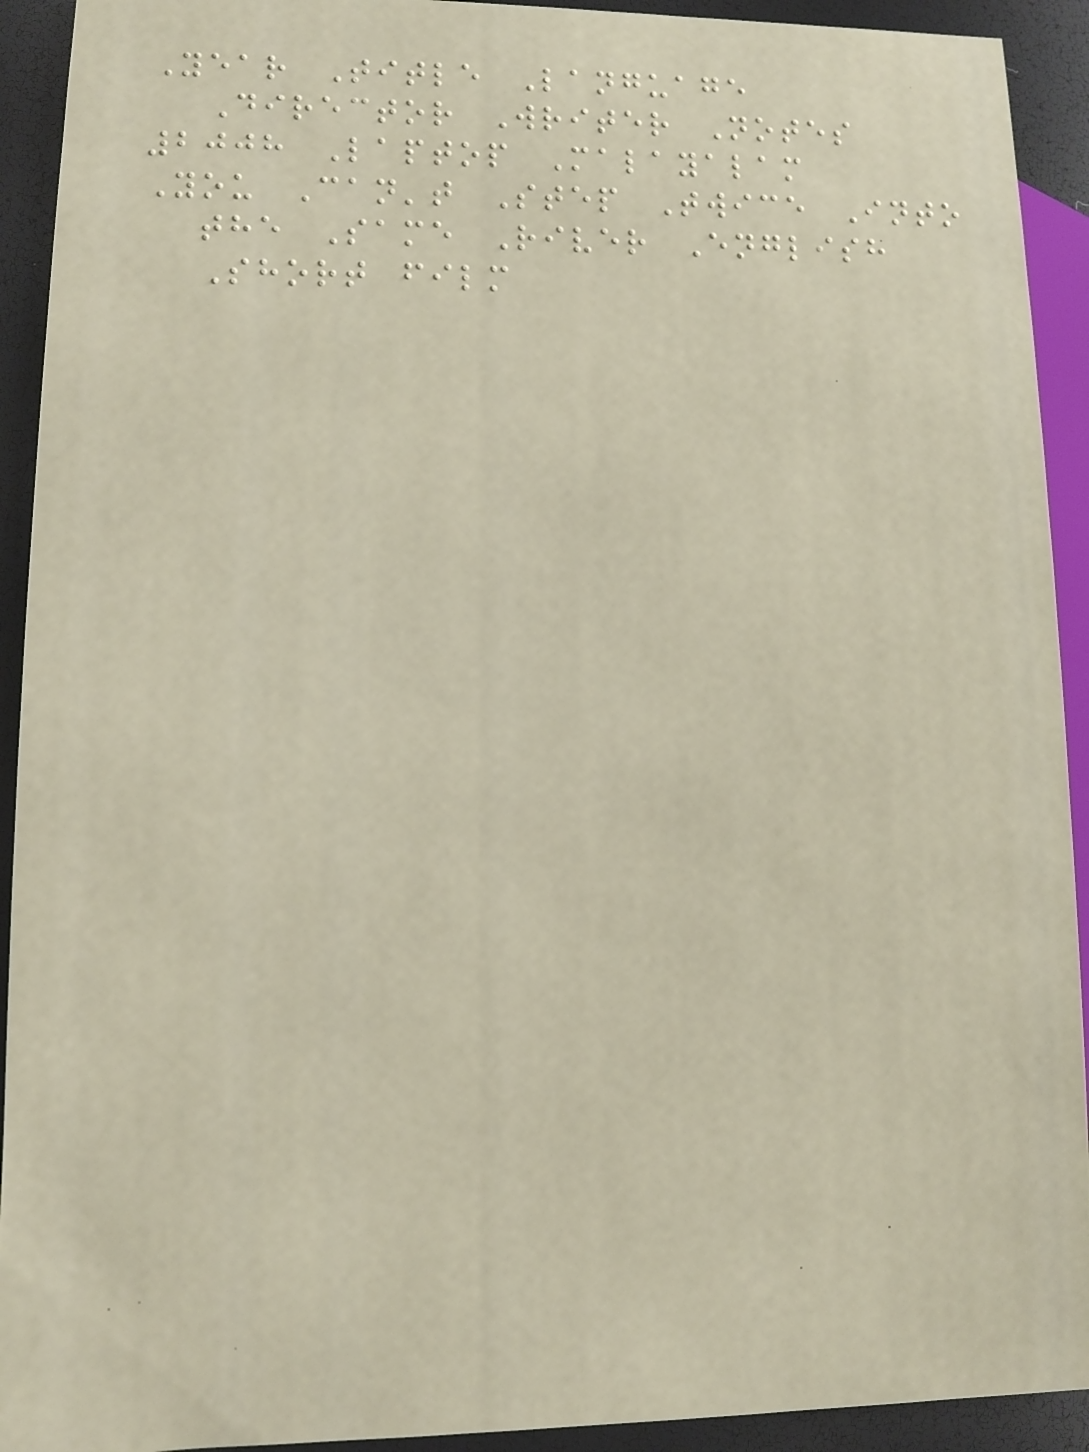Year Title Language
Director Writer Notes
2008 Laptop Malayalam
You Can't Step Twice Into
the Same River English
Short film
